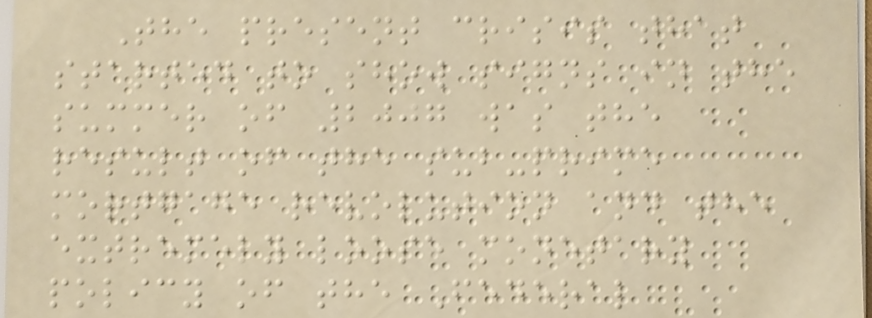The present crisis that
started to show signs in the
summer of 2007 was the
result of the sub-prime
mortgage revolution and the
extremely loose monetary
policy of the Federal
